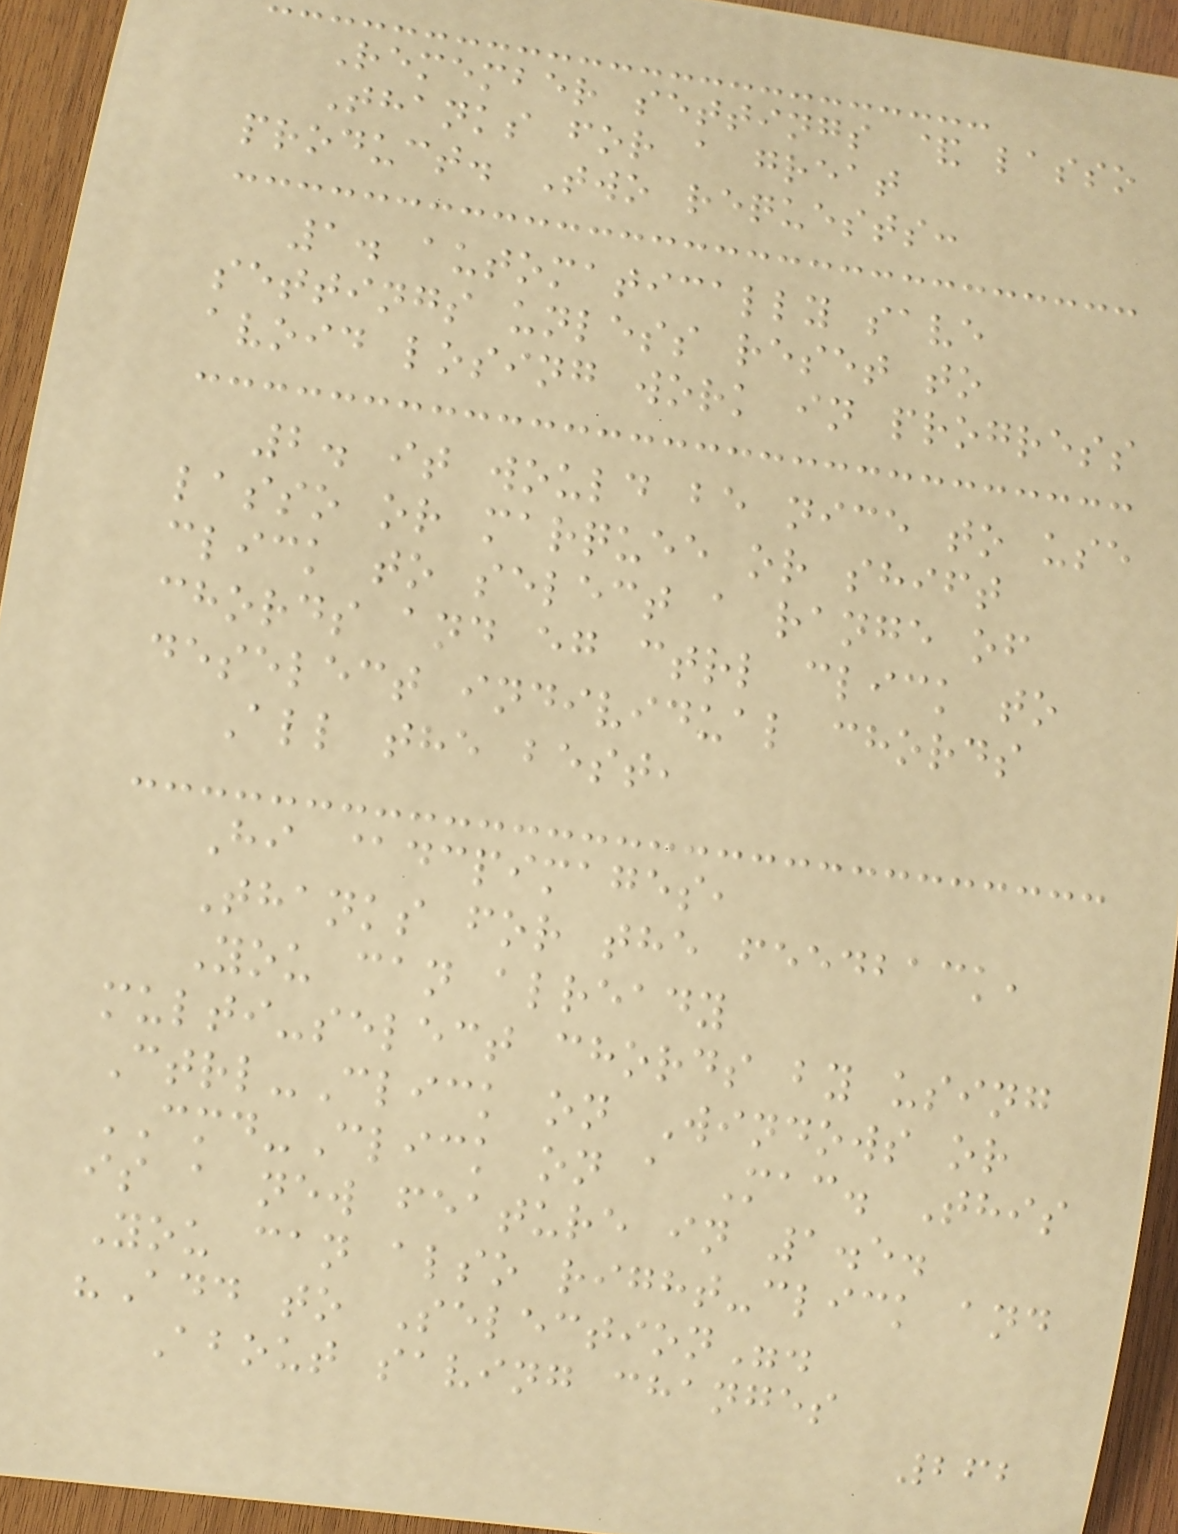Remember settings & lasso
Thanks for a great
product. Two requests:
1. automatically save
settings unless reset to
avoid losing work in progress
2. it would be nice to use
lasso or marquee or shift
click to select a range of
chords and eg ctrl click to
deselect individual chords
All the best,
Hi @dcpimages,
Thanks for the feedback,
You can already
multi-select chords by using
Ctrl-Click on Windows or
CMD-Click on a Mac. This
is a new feature in 1.5.
You can also right-click and
"Add to Selection".
About saving changes
262
